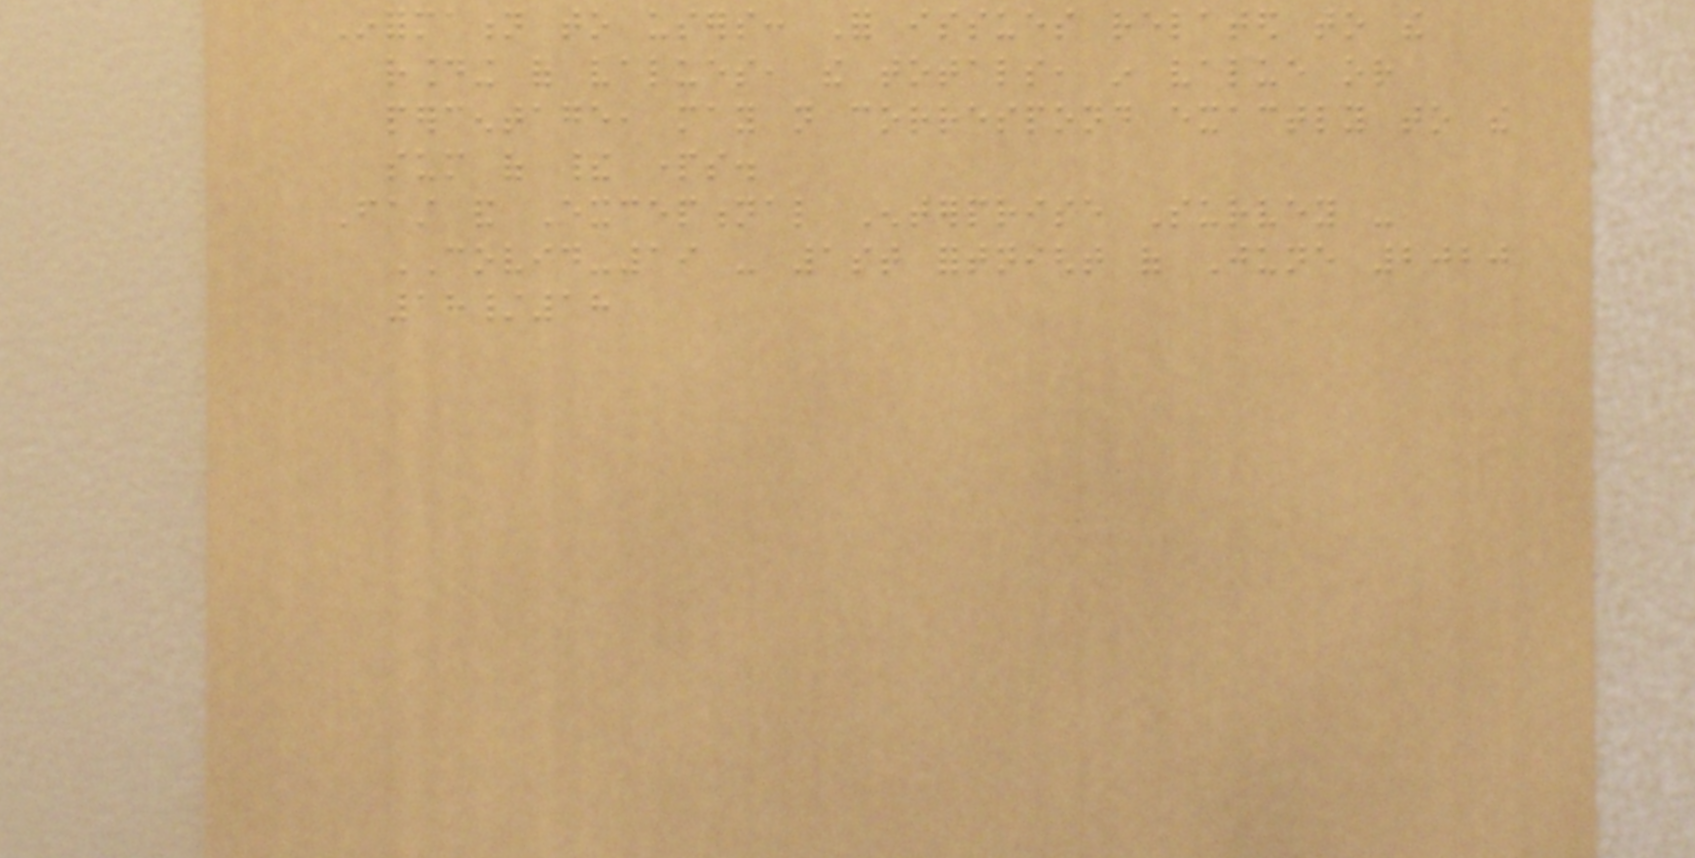Information to users: For issues related to the
rounding of values, the totals, in value or
percentage, may not correspond exactly to the
sum of their parts.
Fast and Exceptional Enterprise Survey -
COVID-19 - 1st fortnight of June 2020
18/18
